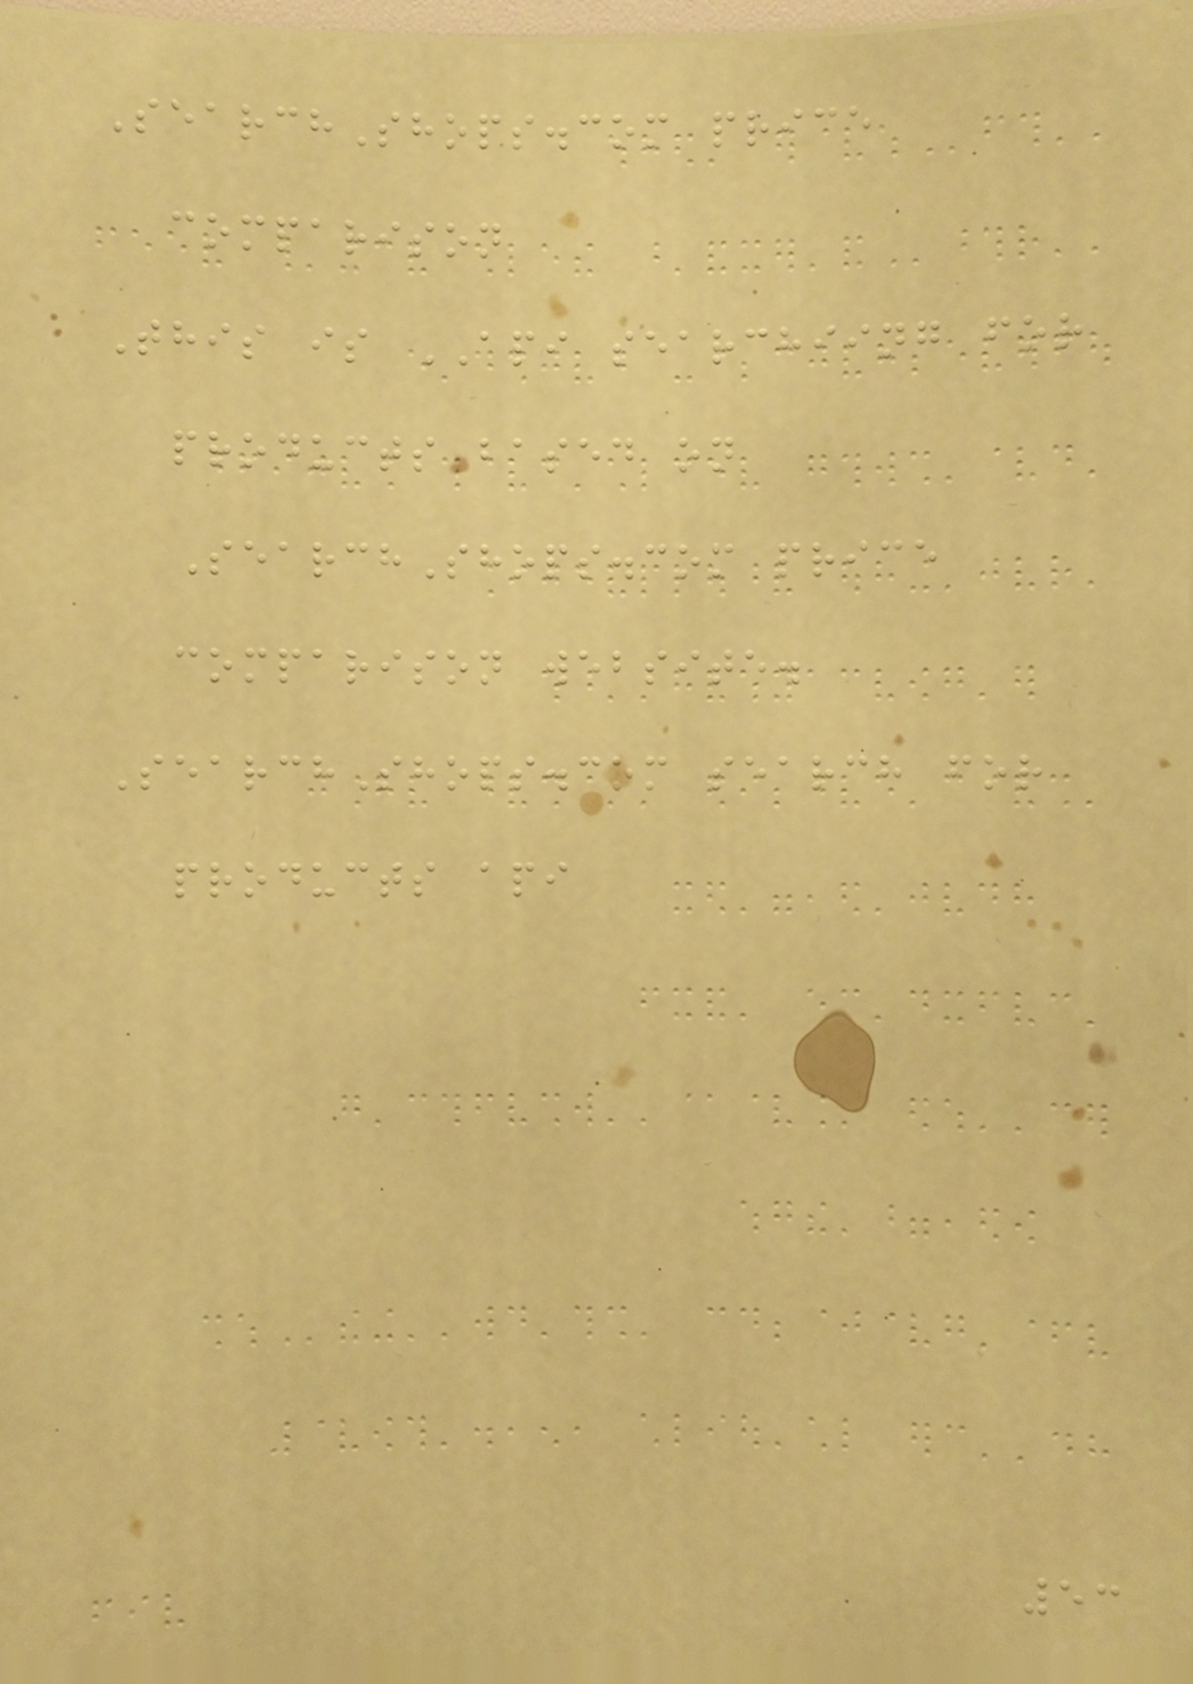SearchShops.com price
comparison
This is API searchiing for
products based on
SearchShops.com price
comparison website.
SearchShops.com search for
products api
53
